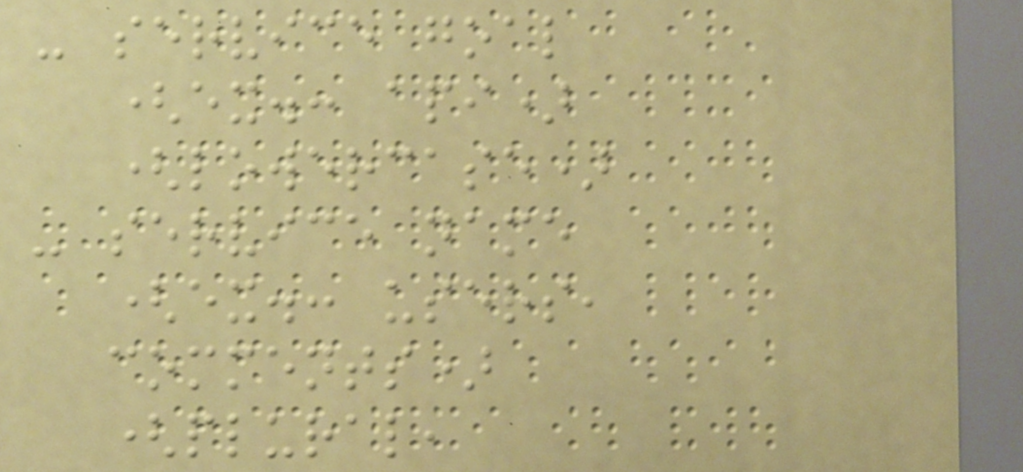- service goal
(ex.: api)
(lowercase)
- service name
(ex.: users,
comments)
(plural,
